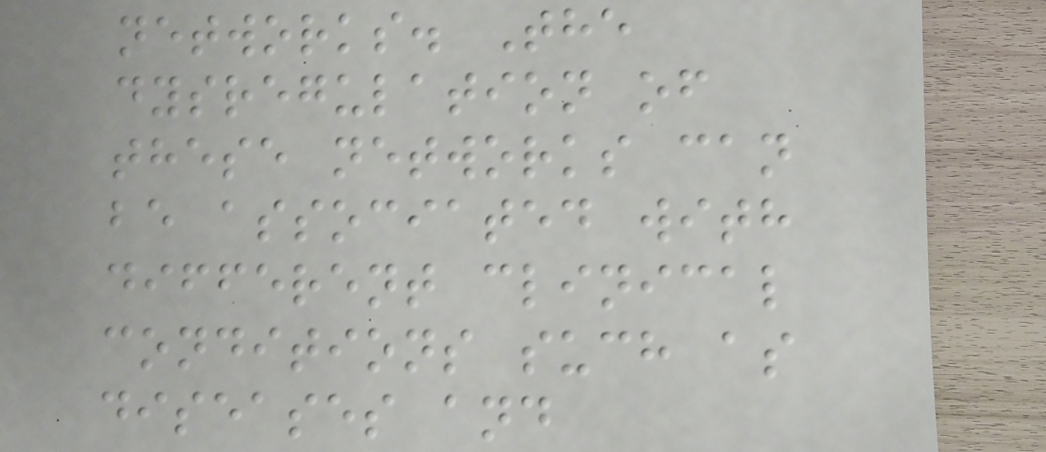networks. The
dysregulation of
these networks can
be associated with
different clinical
conditions such as
diseases and
